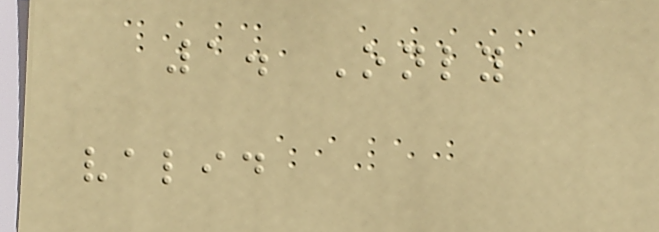1. Only
valid
